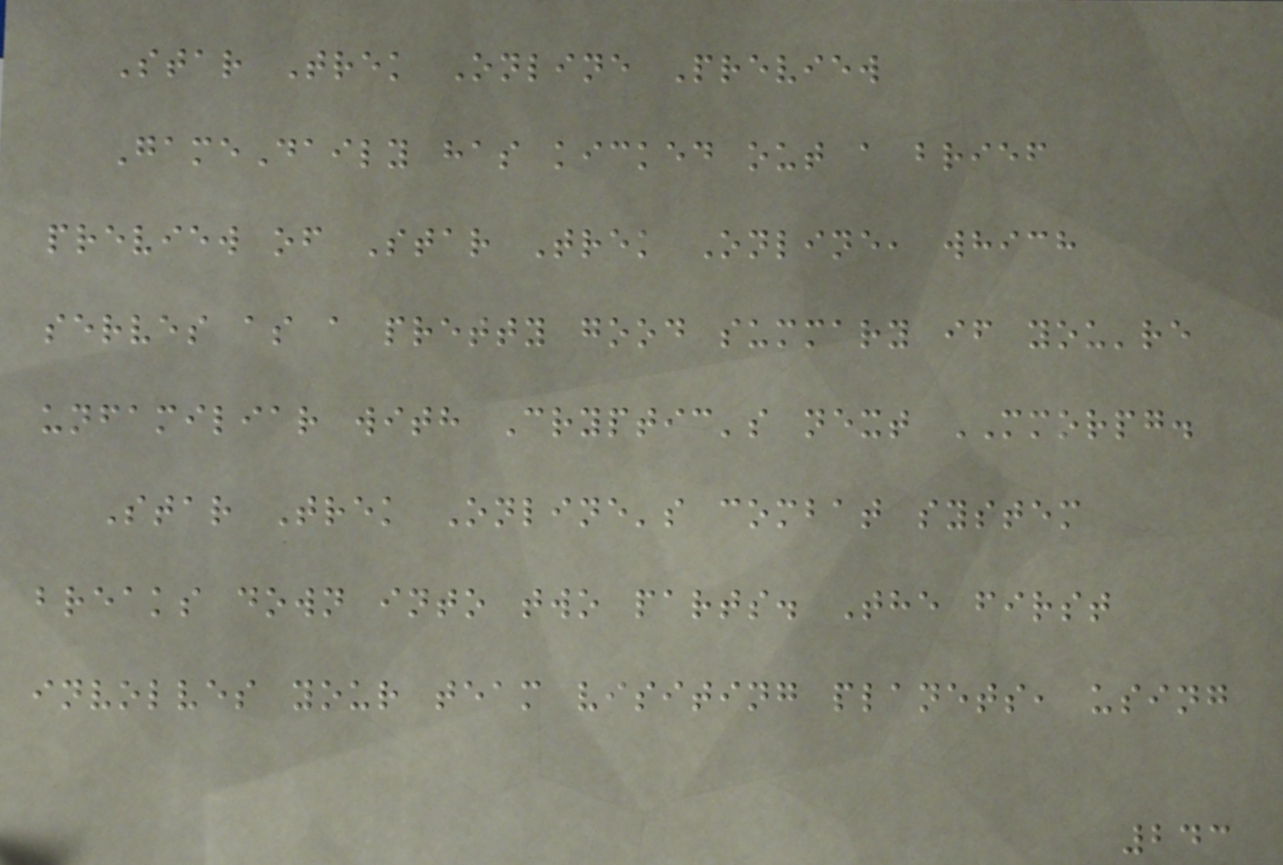Star Trek Online Preview
GameDaily has kicked out a brief
preview of Star Trek Online, which
serves as a pretty good summary if you're
unfamiliar with Cryptic's next MMORPG.
Star Trek Online's combat system
breaks down into two parts. The first
involves your team visiting planets, using
243
